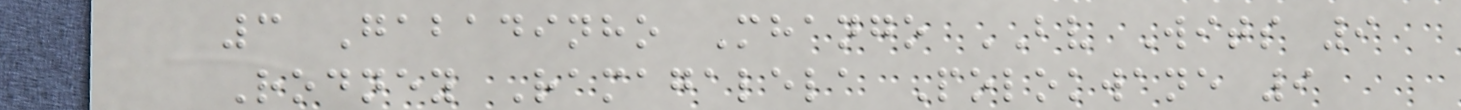3 Gabadinho Mhango BV Wits 9
Rodney Ramagalela Polokwane 9
